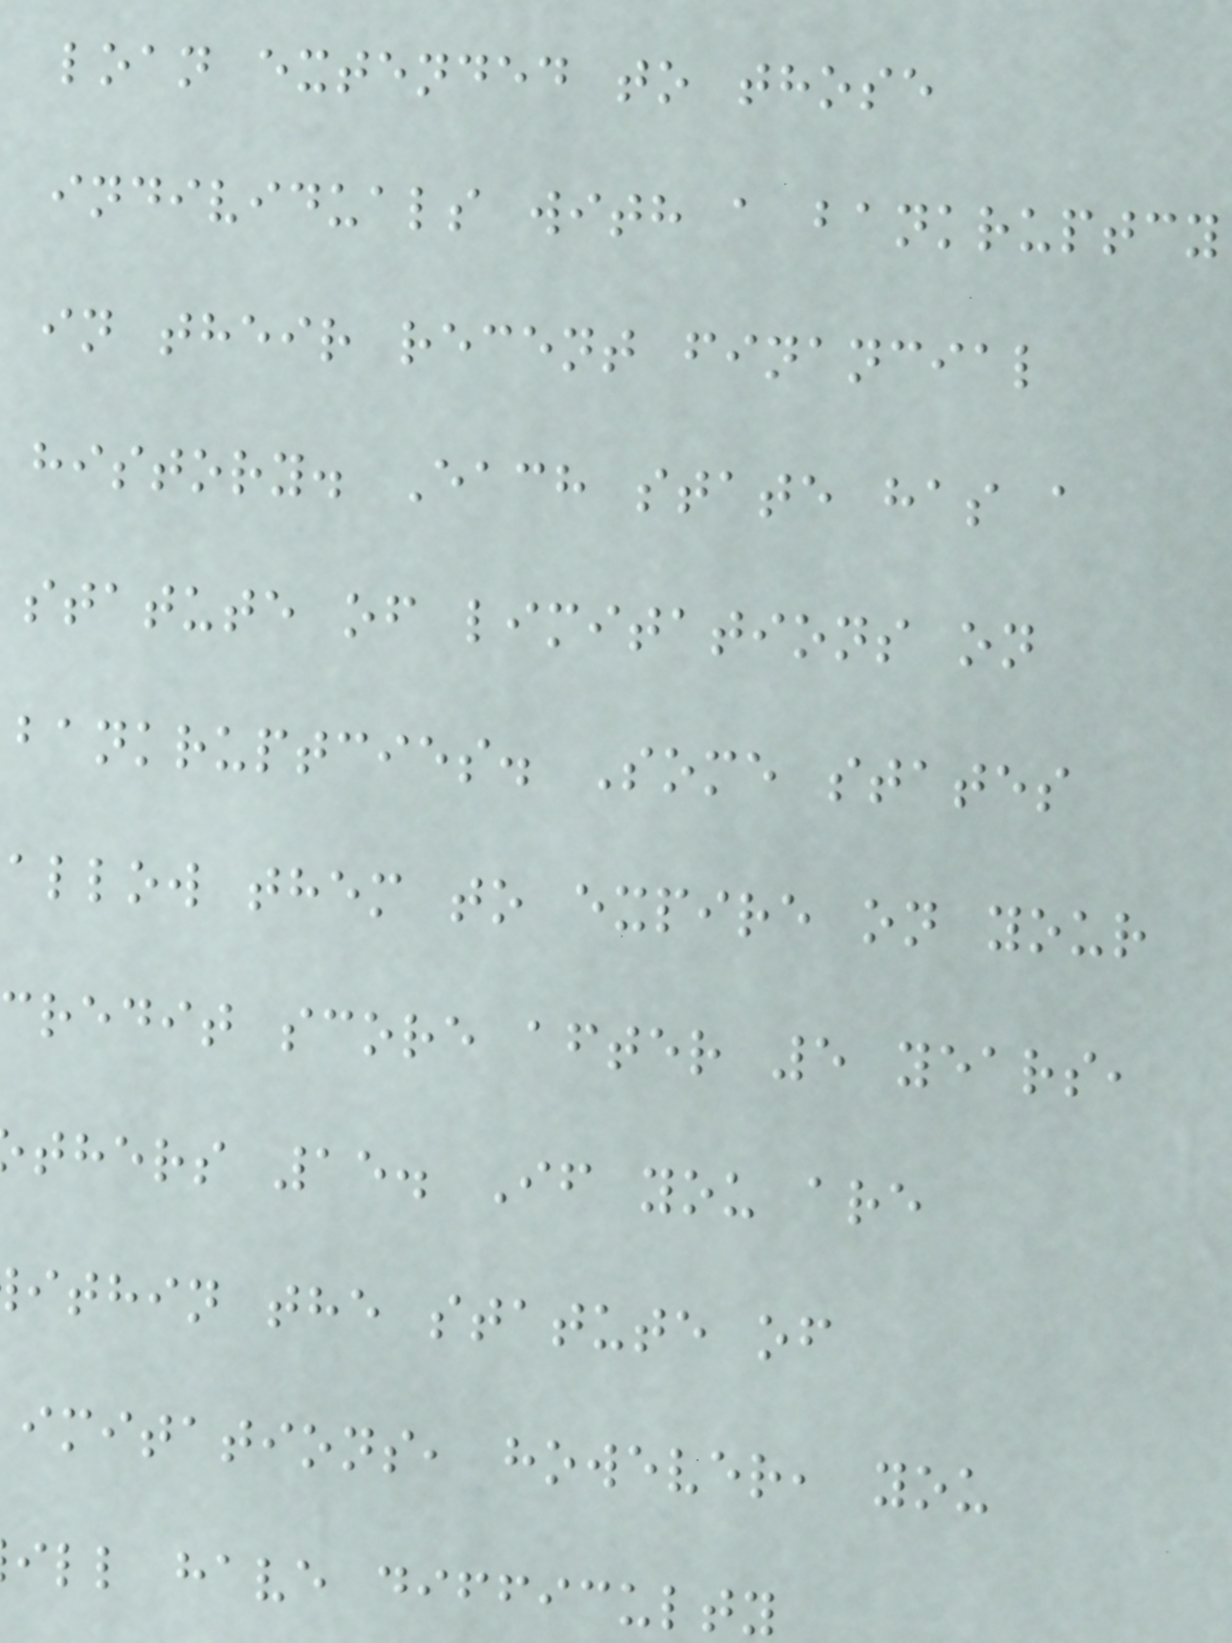loan extended to those
individuals with a bankruptcy
in their recent financial
history. Each state has a
statute of limitations on
bankruptcies. Some states
allow them to expire on your
redit score after 5 years,
thers 15. If you are
ithin the statute of
imitations, however, you
ill have difficulty
